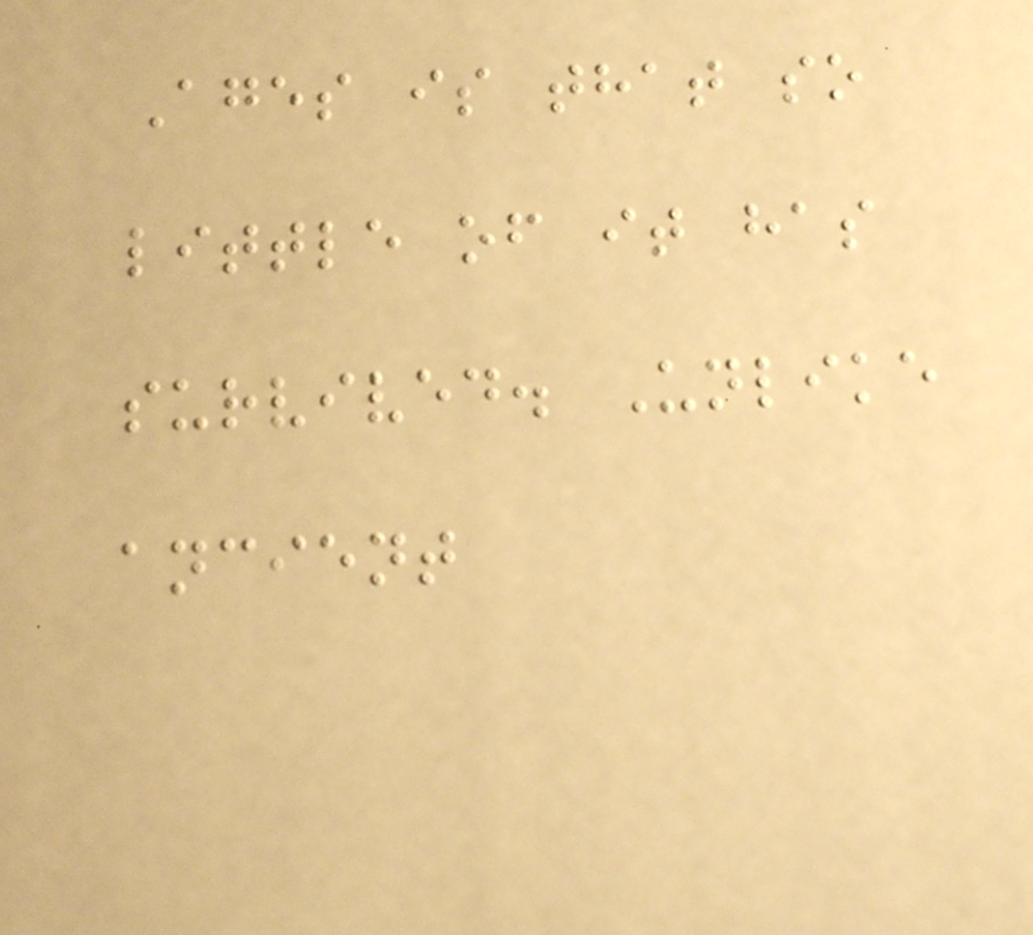Ages is that so
little of it has
survived. Unlike
ancient
